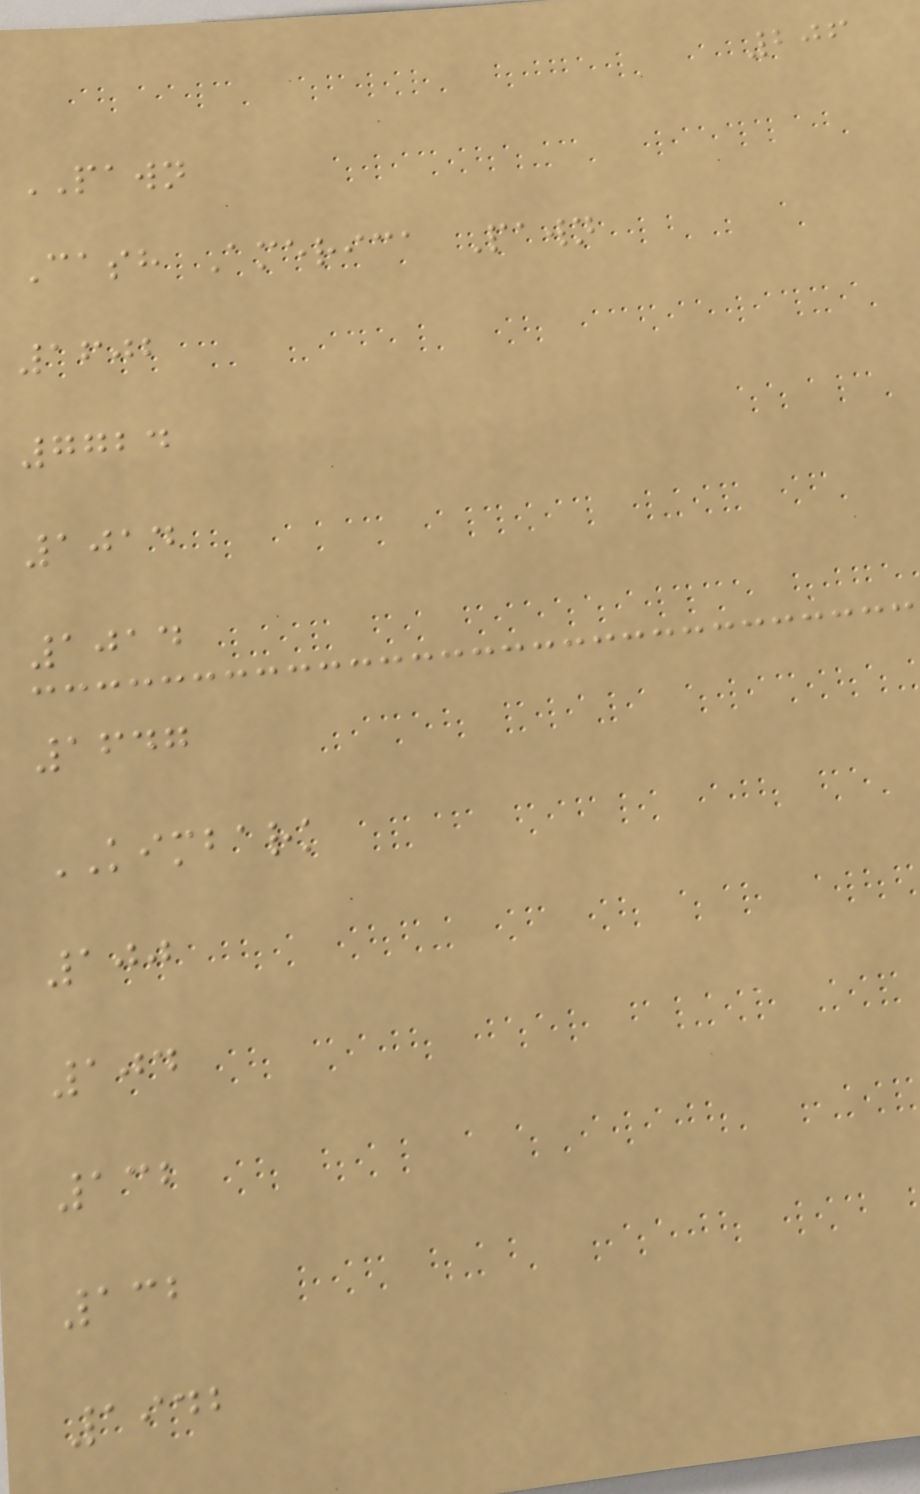206
PAWN
Cash America Pawn
1602
7724
1014
1014
1647
KIMBARK
100
104
132
132
1942
